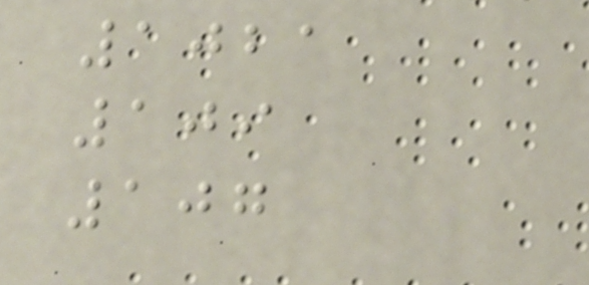1021
109
107
